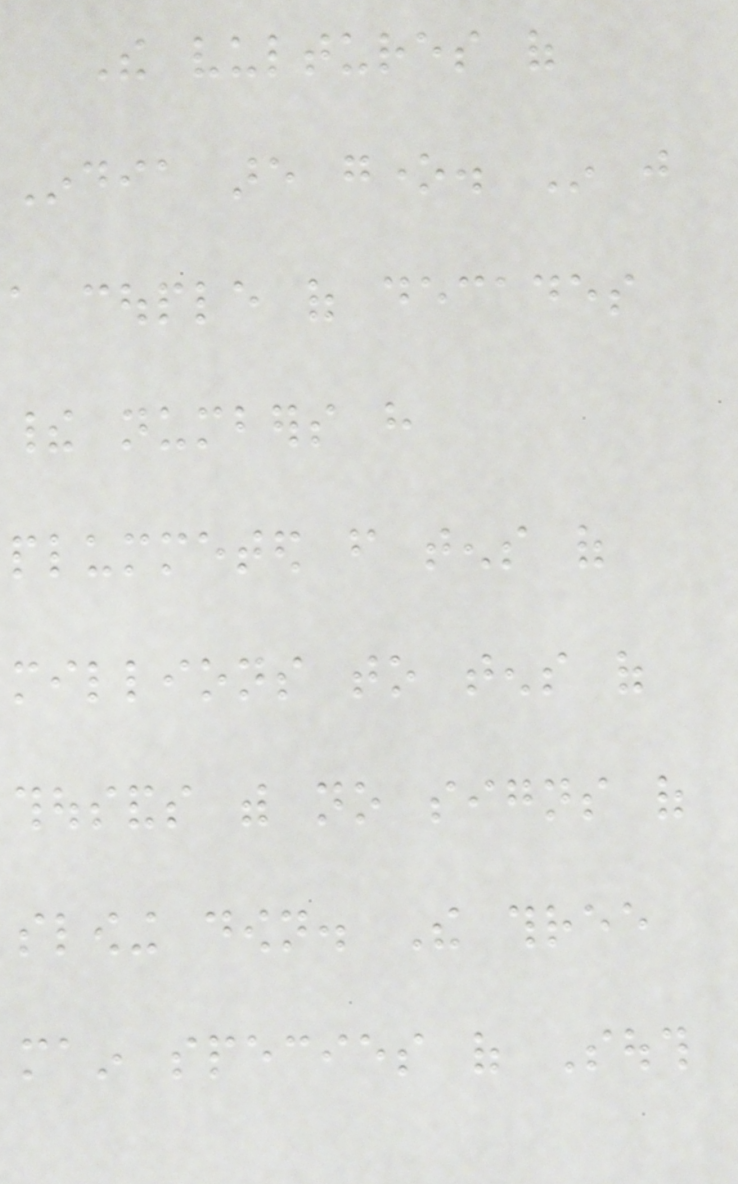The vultures of
India are gone. In just
a couple of decades
their numbers have
plummeted from tens of
millions to tens of
thousands with no signs of
slowing down. The three
main species of South
